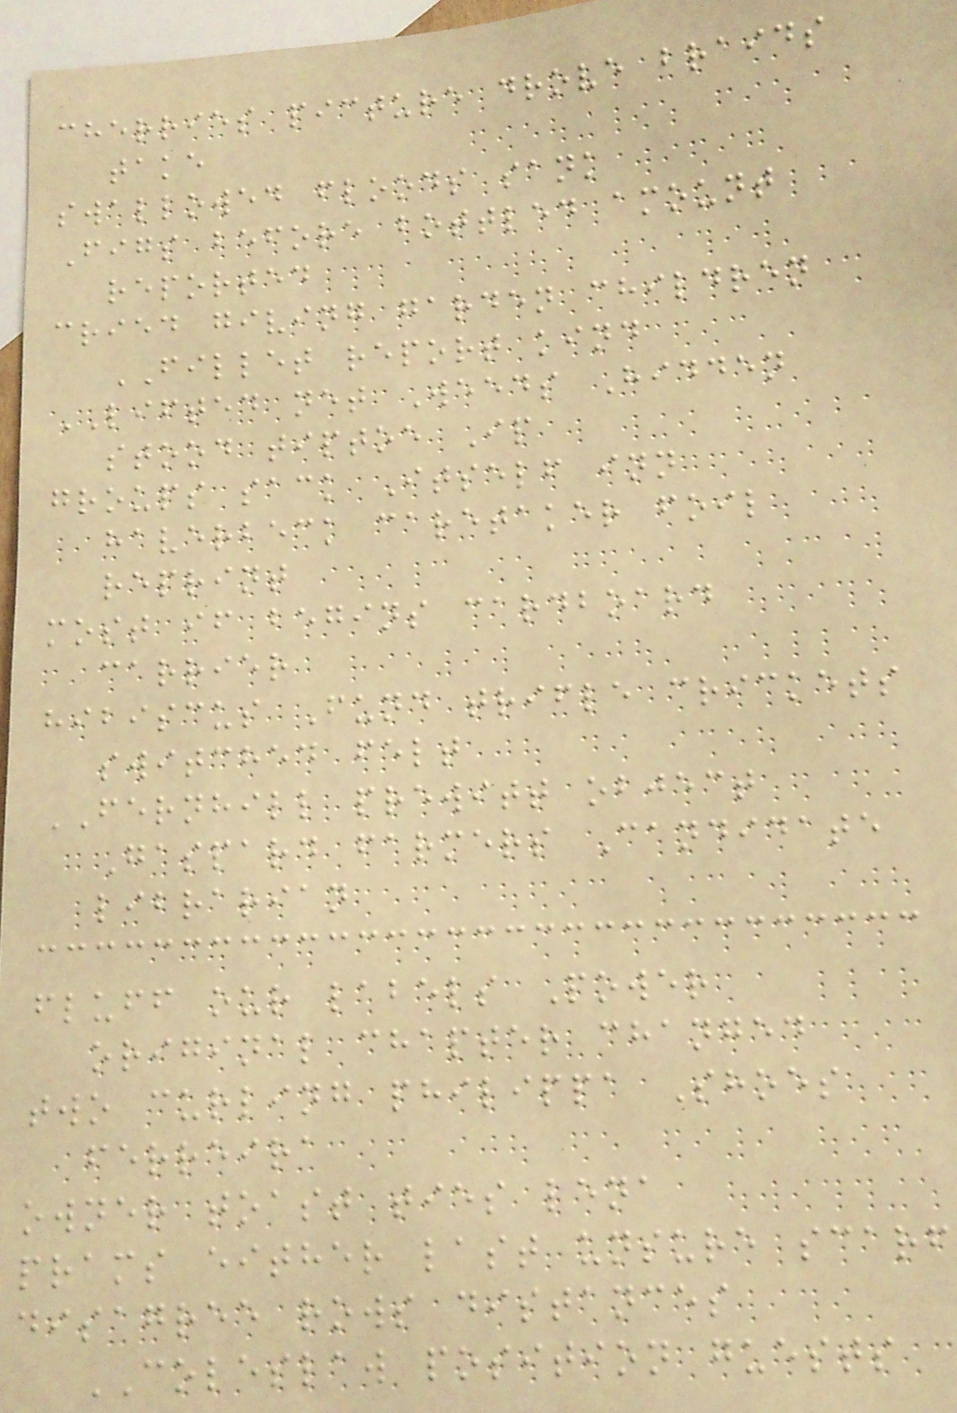cherries picture drove braids
take
swallowed floods sank
Figs before bottled amount
reported
cried giving garden children
FILLET report kind
LIFTED net Weeds Hidden
stood tiptoe Ip
groups sack Itself inn
haverbeck caretaker foil
reprint
most if begins cardboard
carrier
hibiscus Fund trifle crickets
switched felt
FERNHILL prewitt object
Gaspard farmers Candidate
librarian
fluff our labels Power
original chapter changed
two curling philippa Shoes
ferreira
owner toast ties lena
prams either last unsure scarf
disagree rows distances
COLESLAW position guests
